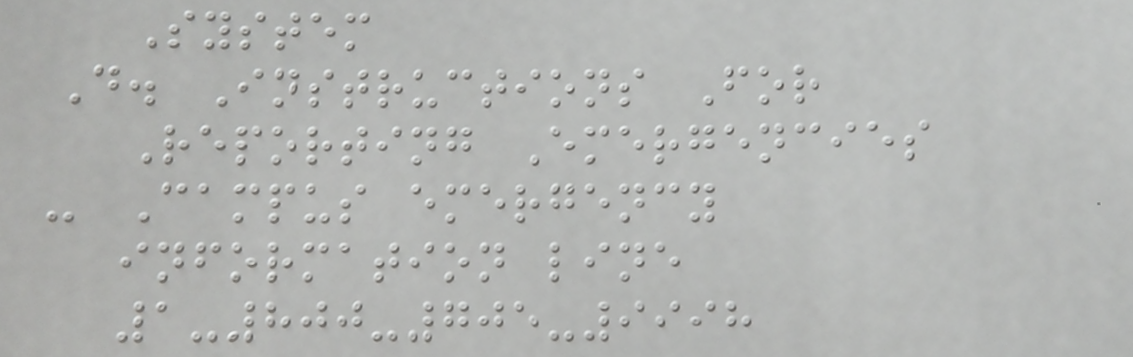System
D. Instructions For
Reporting Emergencies
- Campus emergency
information line
1-800-705-9998
